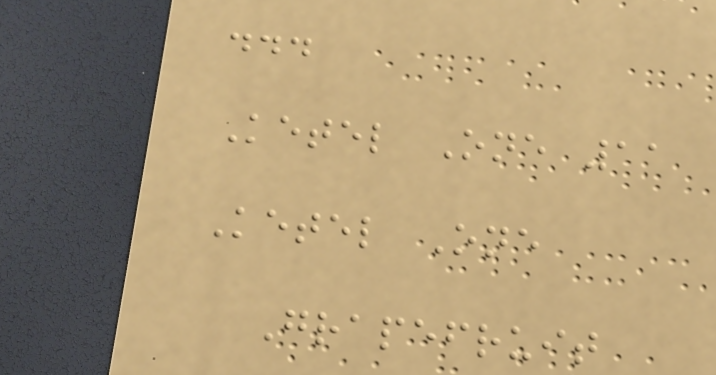...
Ketel One 11
Ketel One
Grapefruit
